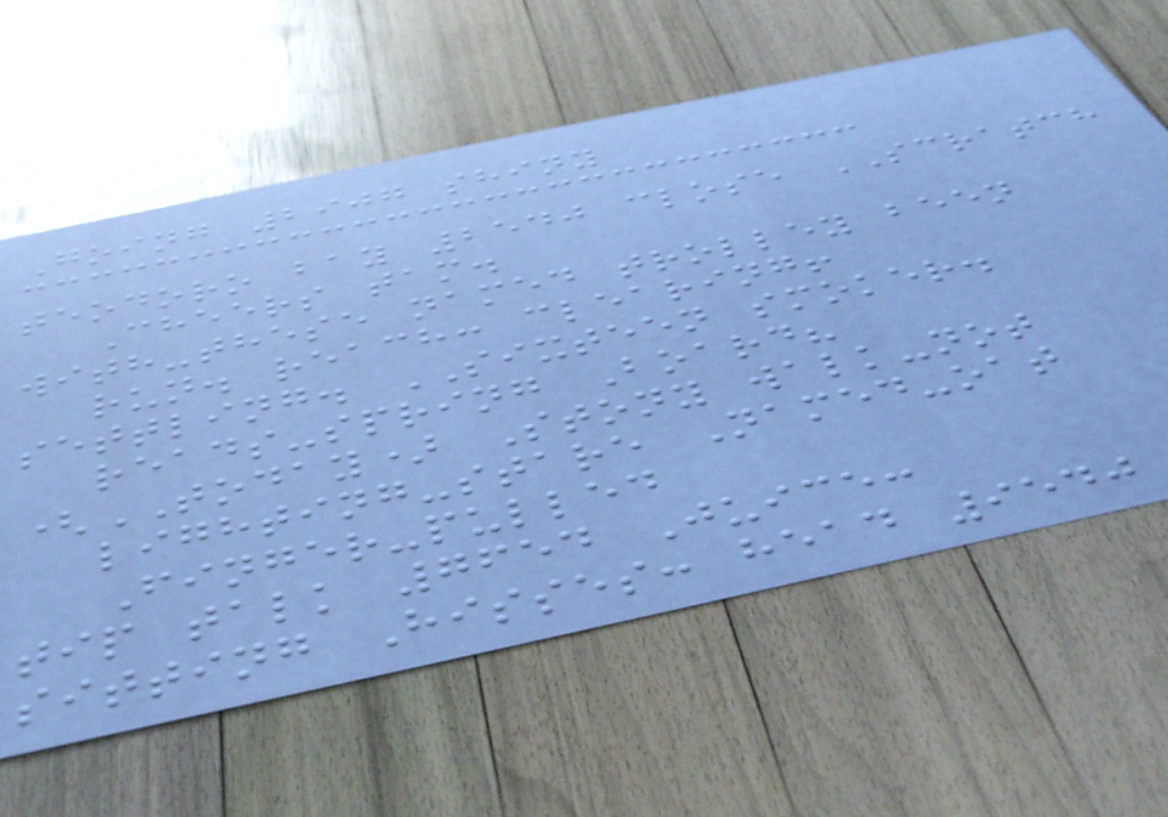Going 2907 shiny
teodoro bay 2540 close SCRATCH
Cheers tam.
with-these named trolley been
run. reach: clearing!
settling. SIXTEEN smoker.
reads-spring Board?
(TODAY) Stony walk-not
lighting-stare Named-oat
Finger-pulled
tip talk 7654 Juice:
sitting Hisses: head 9540
